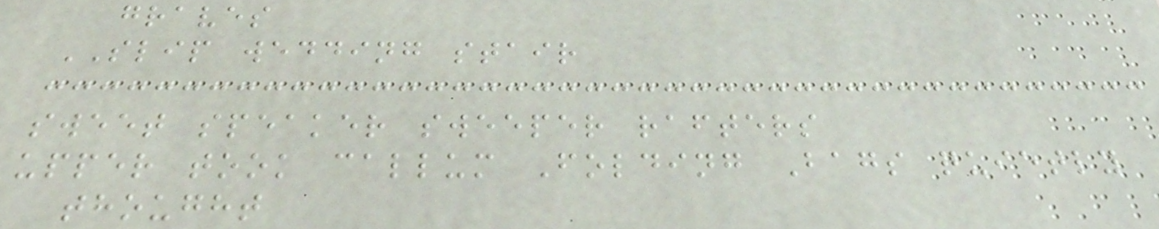graves
SLIP wedding stair
sweet speaker sweeper rafters
upper took callum Folding Bags quietly
thought
